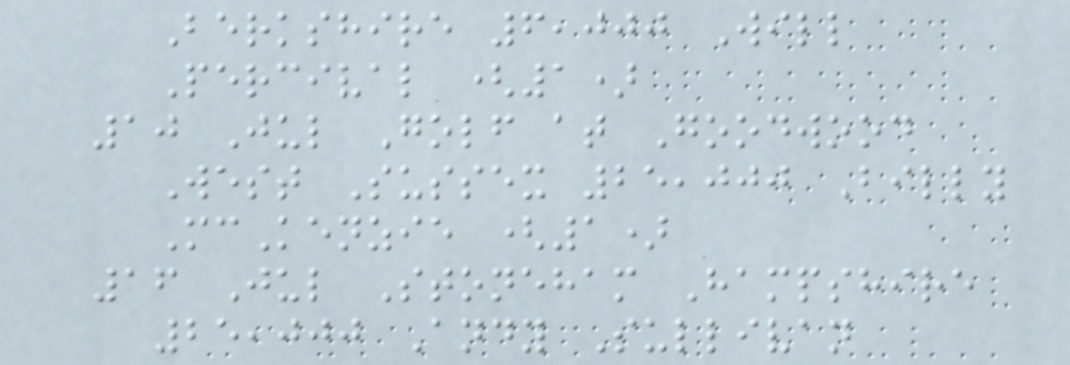Berkshire 6,000 Will
Percival (1)
10 Jul Golf at Goodwood
West Sussex 25,000 Billy
McKenzie (1)
16 Jul Stoneham Hampshire
25,000 Andy Sullivan
